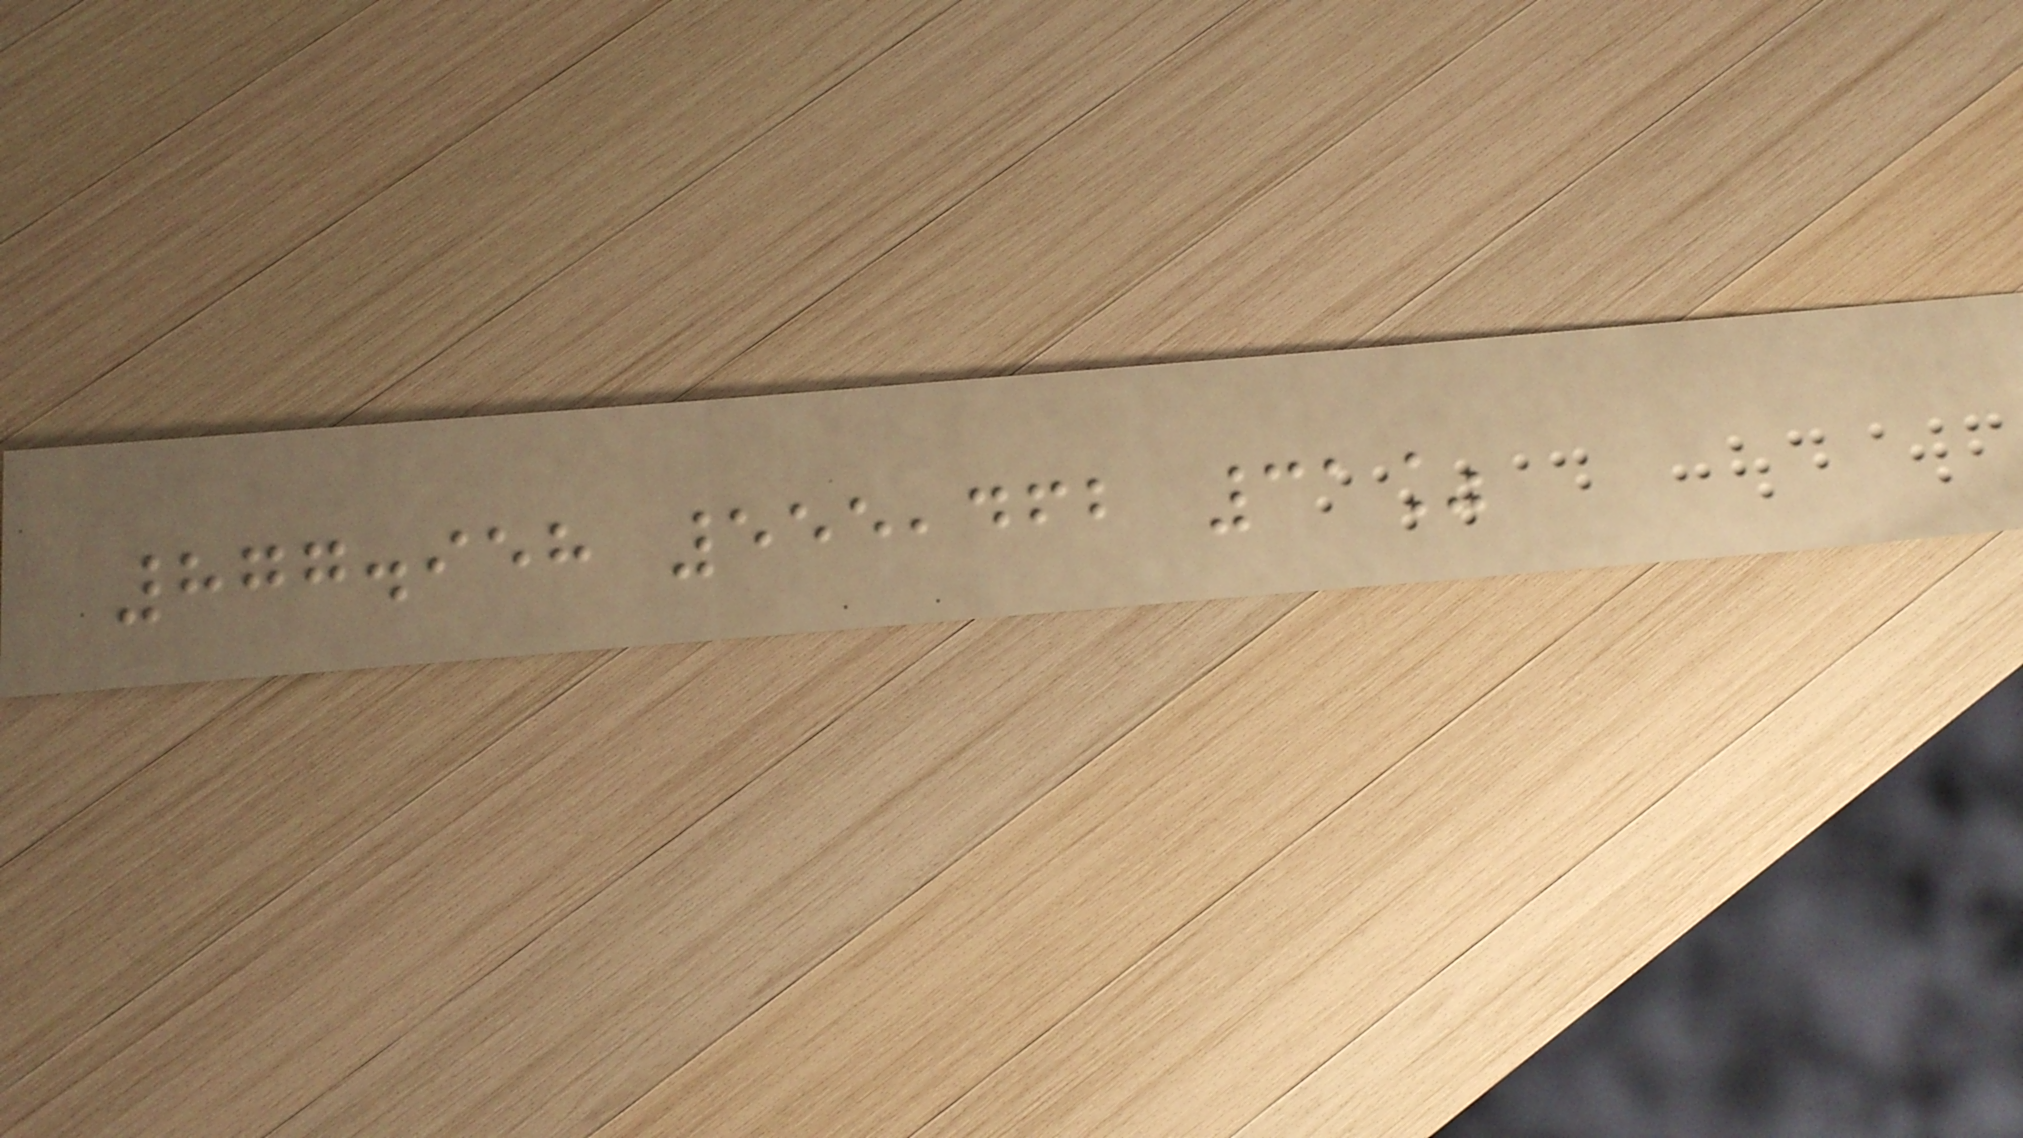877.958 555,462 31%
